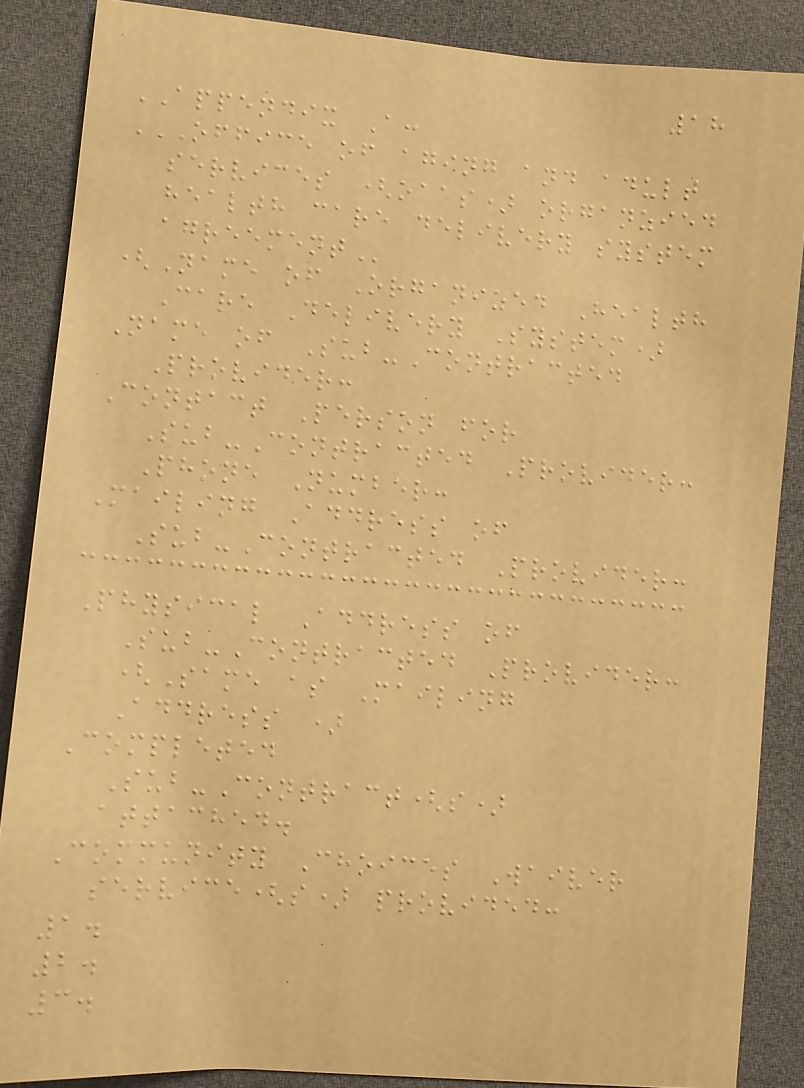18
APPENDIX A:
OFFICE OF AGING AND ADULT
SERVICES (OAAS) ORGANZIED
HEALTH CARE DELIVERY SYSTEM
AGREEMENT
(Name of Organized Health
Care Delivery System)
Name of Sub-Contracted
Provider:
Contact Person for
Sub-Contracted Provider:
Phone Number:
Mailing Address of
Sub-Contracted Provider:
Physical Address of
Sub-Contracted Provider:
(Same as Mailing
Address )
Completed
Sub-Contract(s)
attached.
Community Choices Waiver
service(s) provided:
1.
2.
3.
